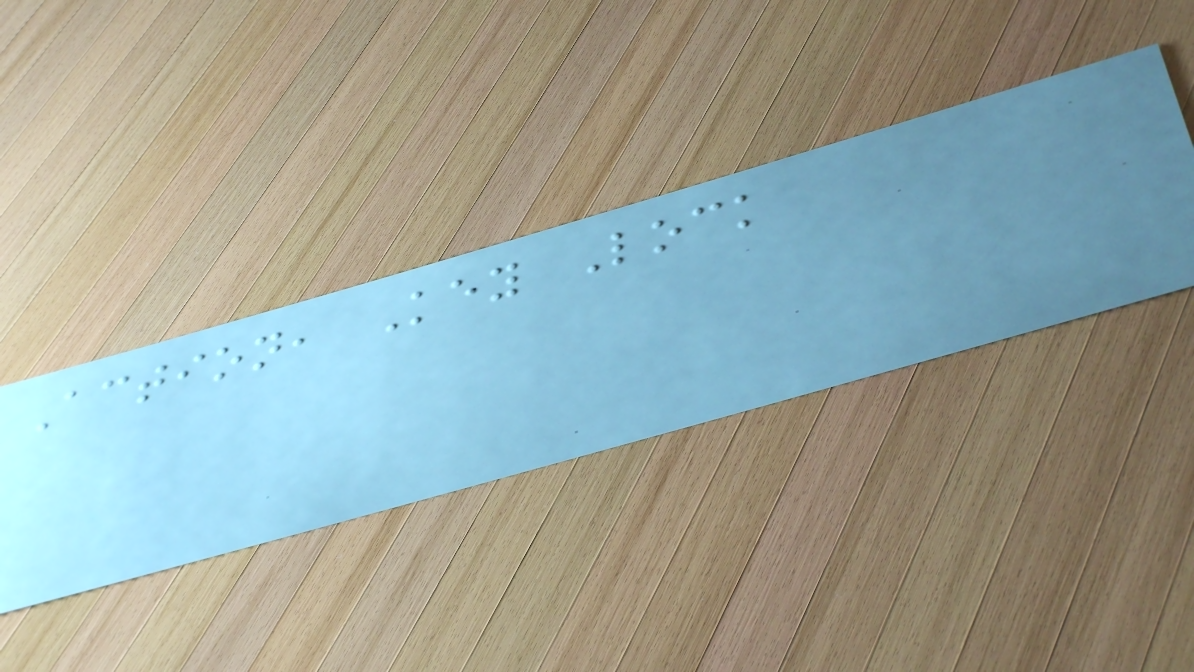Action, Key Lock
